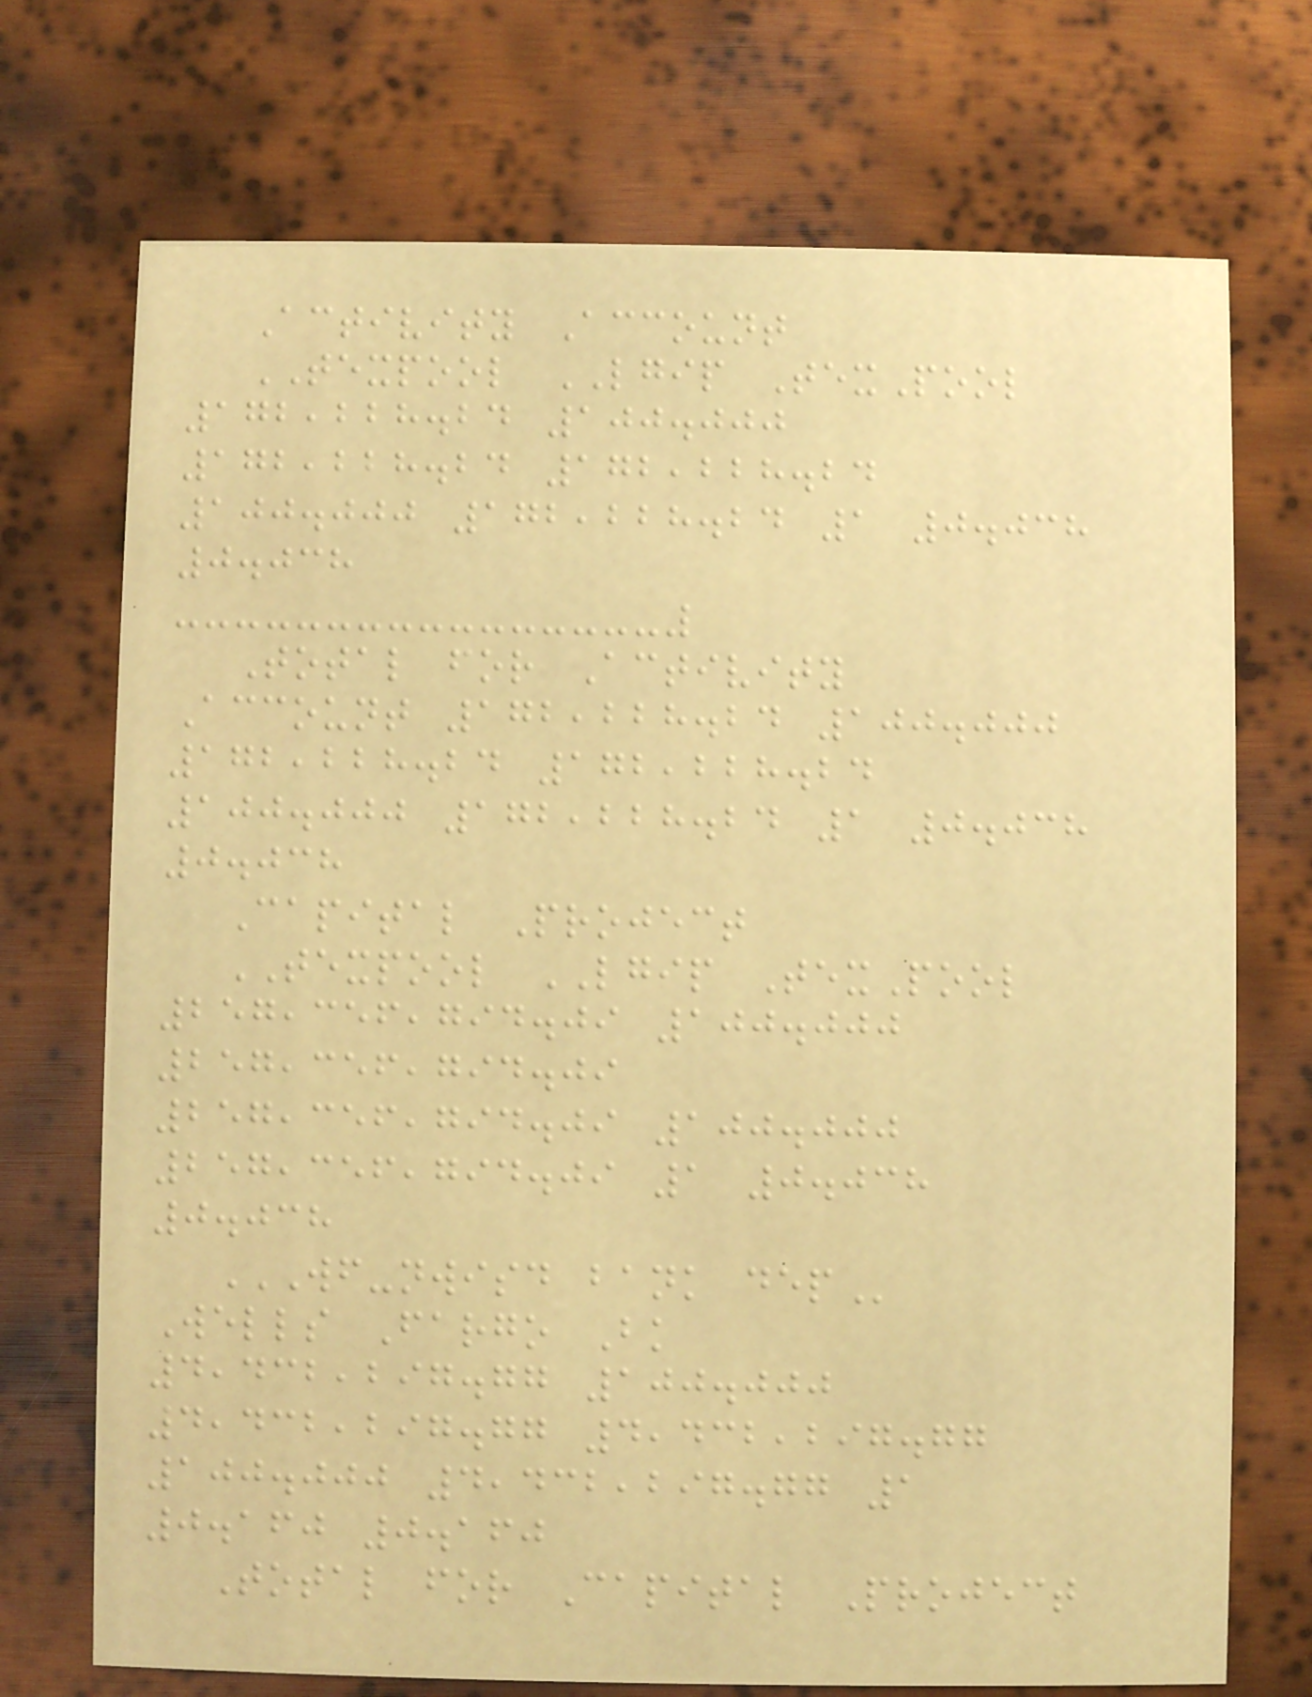Activity Account
TEXPOOL LGIP TexPool
172,228.24 100.000
172,228.24 172,228.24
100.000 172,228.24 1 0.038
0.038
Total for Activity
Account 172,228.24 100.000
172,228.24 172,228.24
100.000 172,228.24 1 0.038
0.038
Capital Project
TEXPOOL LGIP TexPool
257,356,794.09 100.000
257,356,794.09
257,356,794.09 100.000
257,356,794.09 1 0.038
0.038
WF-NWISD BANK DEP
Wells Fargo Bk
4,432,297.77 100.000
4,432,297.77 4,432,297.77
100.000 4,432,297.77 1
0.160 0.160
Total for Capital Project
